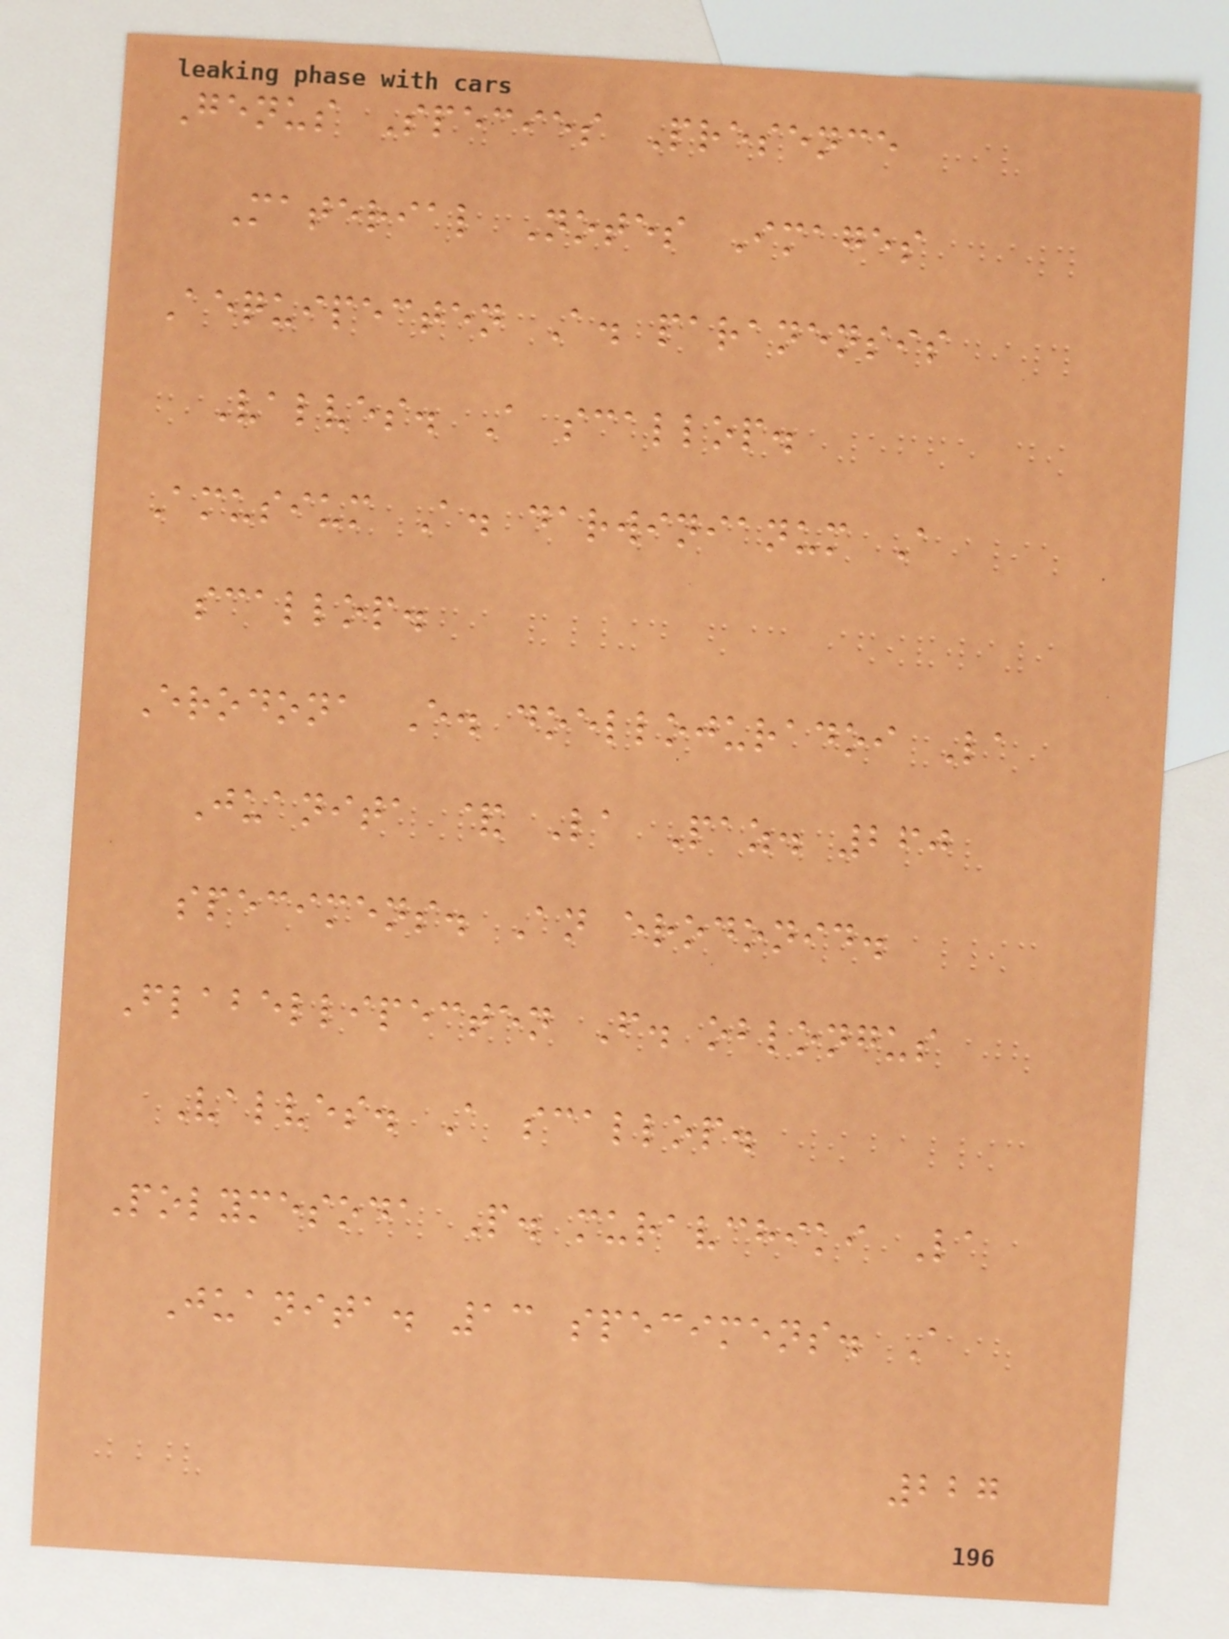Genus Species Presence
Material Notes Images
Aequipecten A. paranensis
Valves. A scallop.
Amusium A. darwinianum A
scallop.
Erodona E. doellojuradoi La
Juanita & La Paz. 260
specimens. An erodonid.
Flabellipecten F. oblongus
Valves. A scallop.
Polymesoda P. muravchiki La
Juanita. 13 specimens. A
227
